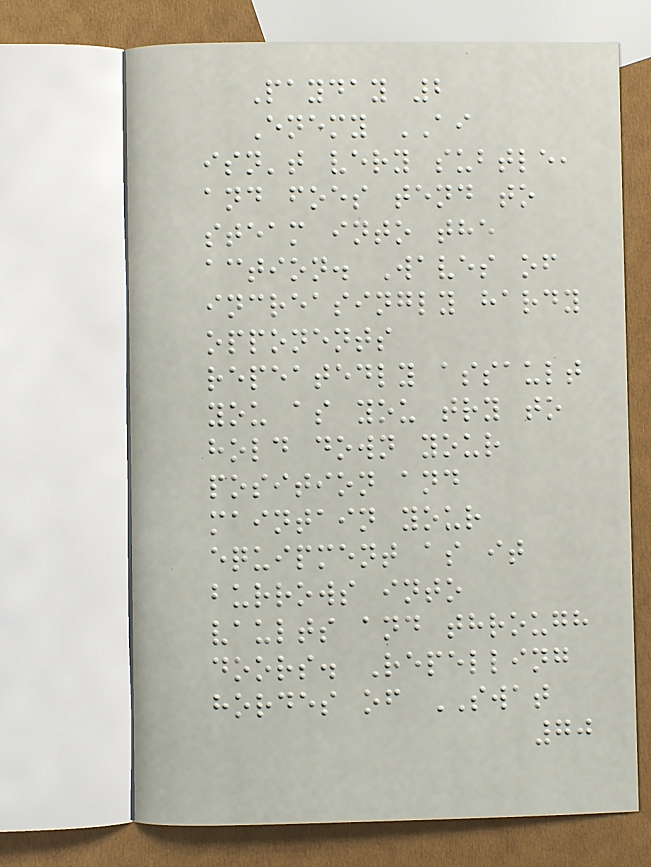Payday 2
Enemy AI
isn't very subtle,
and foes tend to
steam into the
action. Waves of
increasingly hardy
opponents
repeatedly assault
you as you try to
hold down your
position and
maintain your
equipment as it
burrows into
vaults and through
doors. Repelling
hordes of SWAT
70
